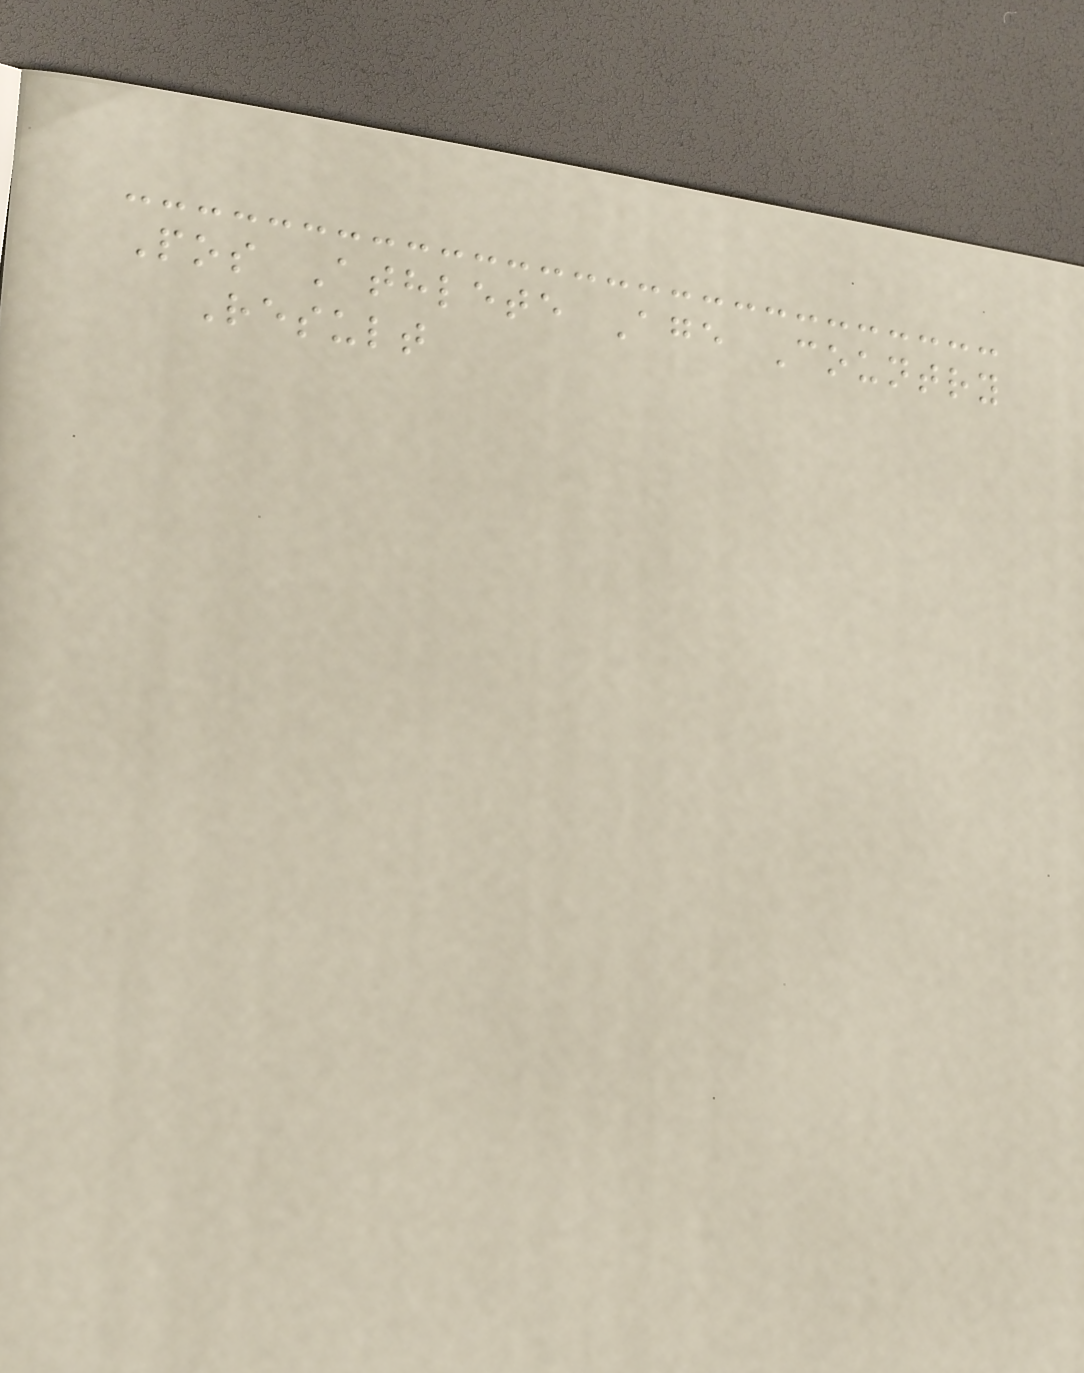Pos Athlete Age Country
Result
